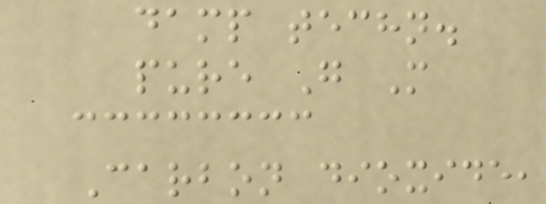damp techn.
pure G M
Carbon dioxide,
